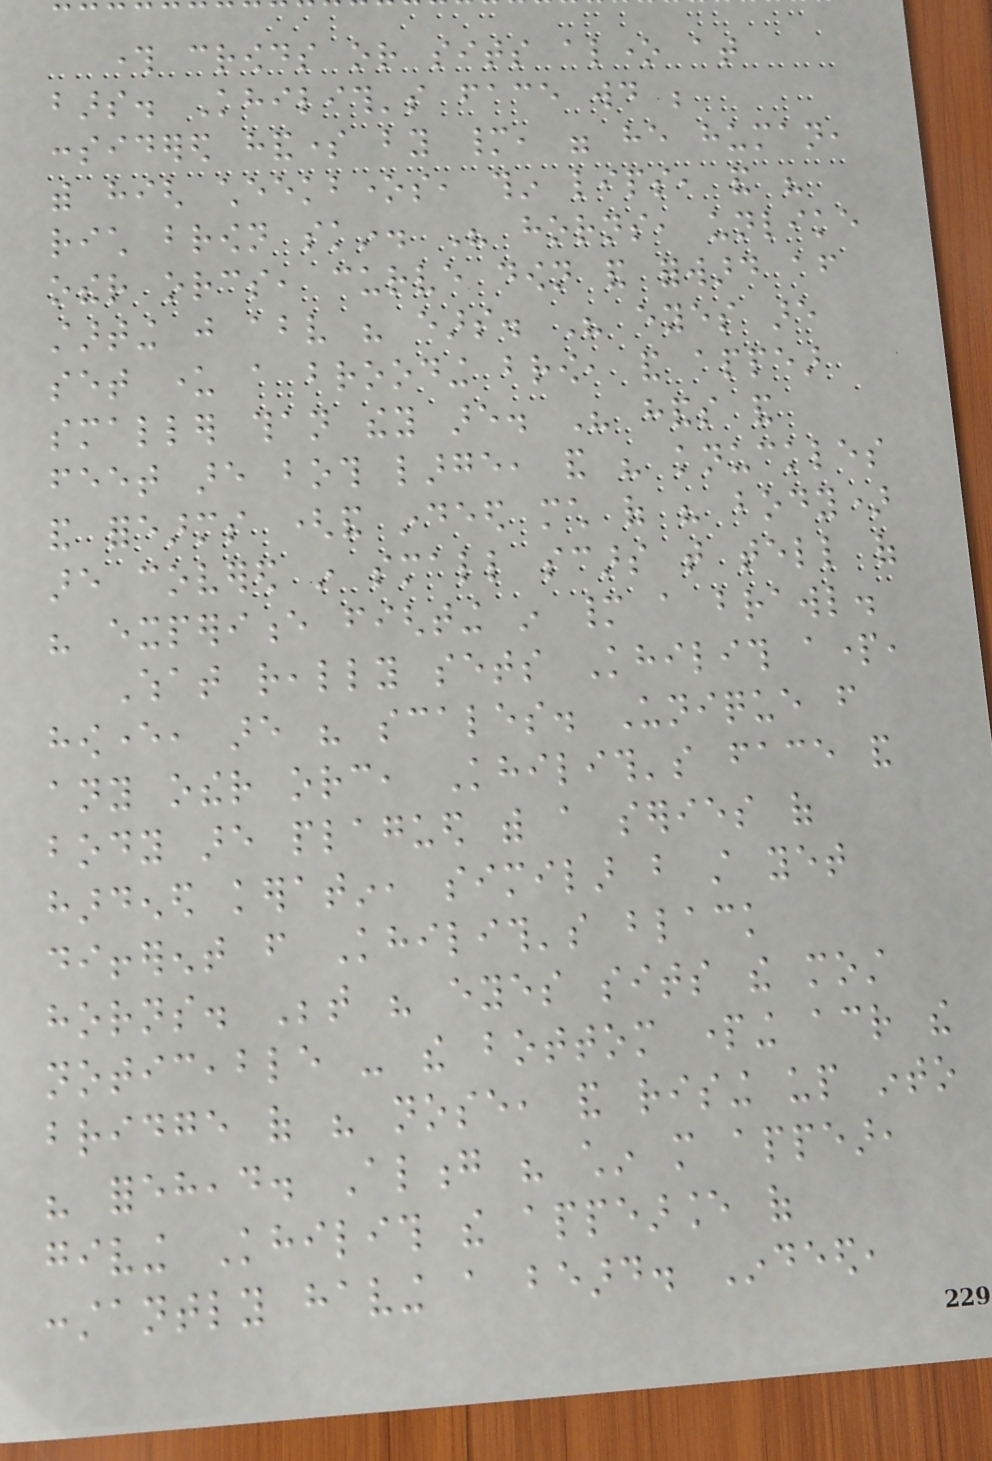through crowds or sits alone at
bars. Khilith's face would be
considered handsome by many, were he human,
with high cheekbones, thin lips, and his
rich brown skin. His horns, unlike
other orcs, curve down and forward after
starting just above his ears. His eyes are
set under a brooding brow, and appear
smaller than they are. His hands and
feet are both large, and his knuckles
and forearms (and indeed much of his body)
are covered in small scars that tell of
his experience fighting in many a brawl.
What really sets Khilith apart,
however, are his scales. Unique from
any other orc, Khilith's face and
body are plagued with a series of
hardened keratin, similar but still yet
different from Khilith's black
horns. Between his eyes sits the most
noticeable - the bottom parting across the
bridge of his nose, and rising up into
his forehead. Along his chin more appear,
giving Khilith the appearance of
constantly having a beard. Indeed,
